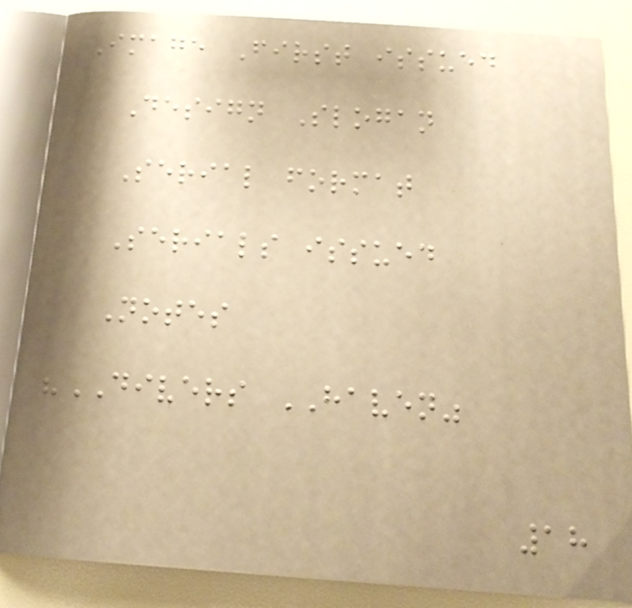Image First issued
Design Slogan
Serial format
Serials issued
Notes
"DIVERS HAVEN"
18
